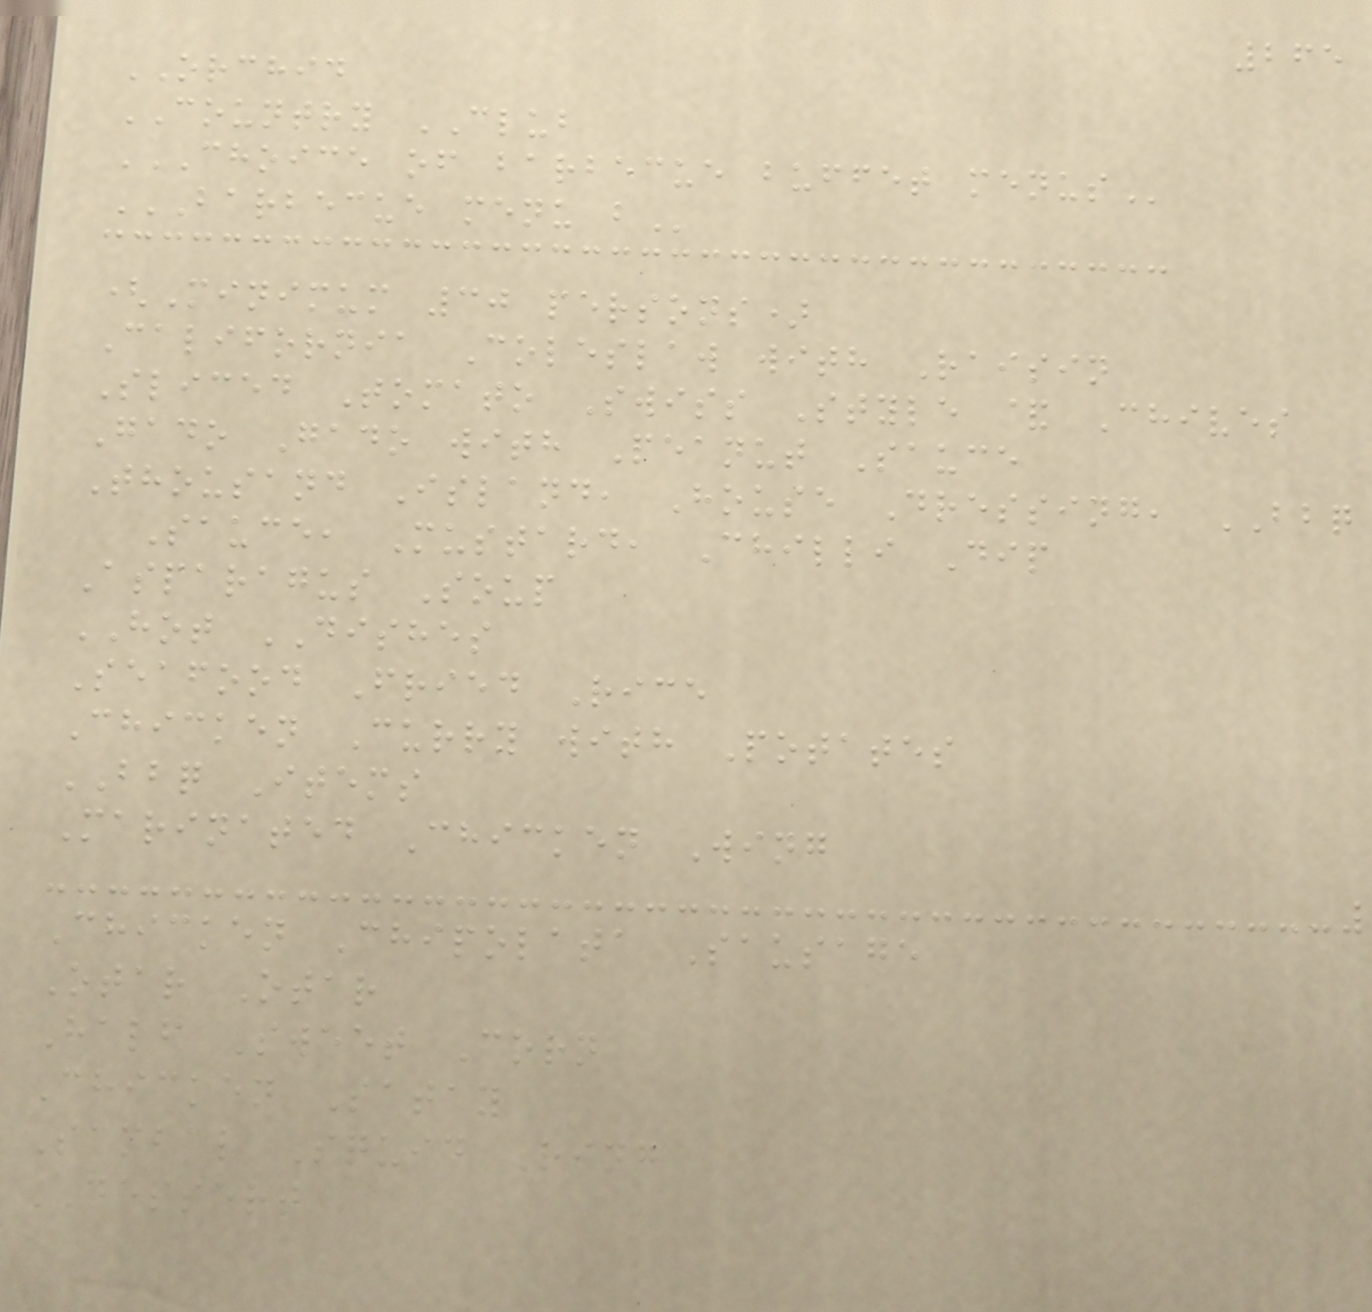265
ORCHID
COUNTRY CLUB
CHOICE OF BARBECUE BUFFET MENUS
BARBECUE MENU B
(Minimum 30 persons)
California Coleslaw with Raisin
Sliced Tomato Swiss Style & Chives
Gado Gado with Peanut Sauce
Thousand Island, House Dressing, BBQ
Sauce, Mustard, Chilli Dip
Asparagus Soup
HOT DISHES
Seafood Fried Rice
Chicken Curry with Potates
BBQ Items
Marinated Chicken Wing
Chicken Chipolata Sausage
Otar Otar
Half Sweet Corn
Chicken Satay
Sambal Squid Ring
DESSERT
